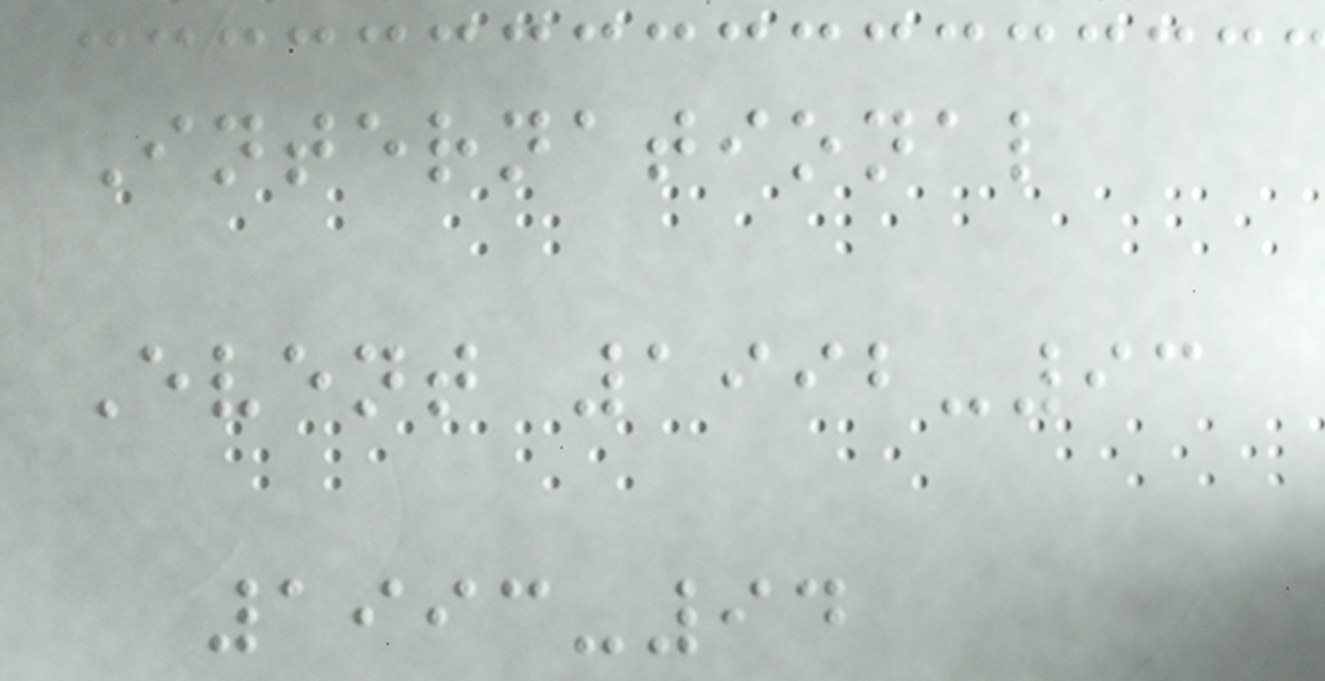International
Event 1992-93
1993-94
